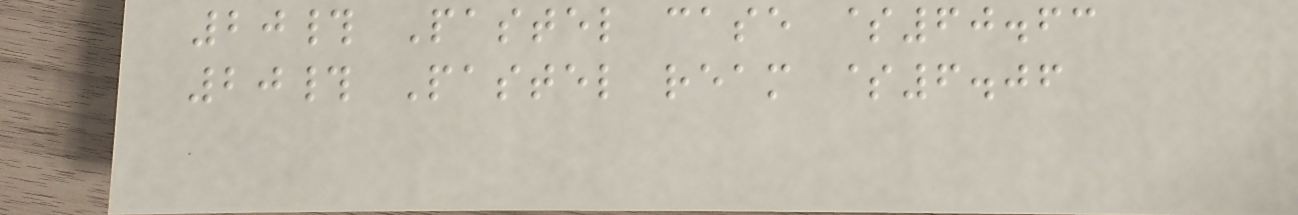20# Pastel case $60.63
20# Pastel ream $6.06
